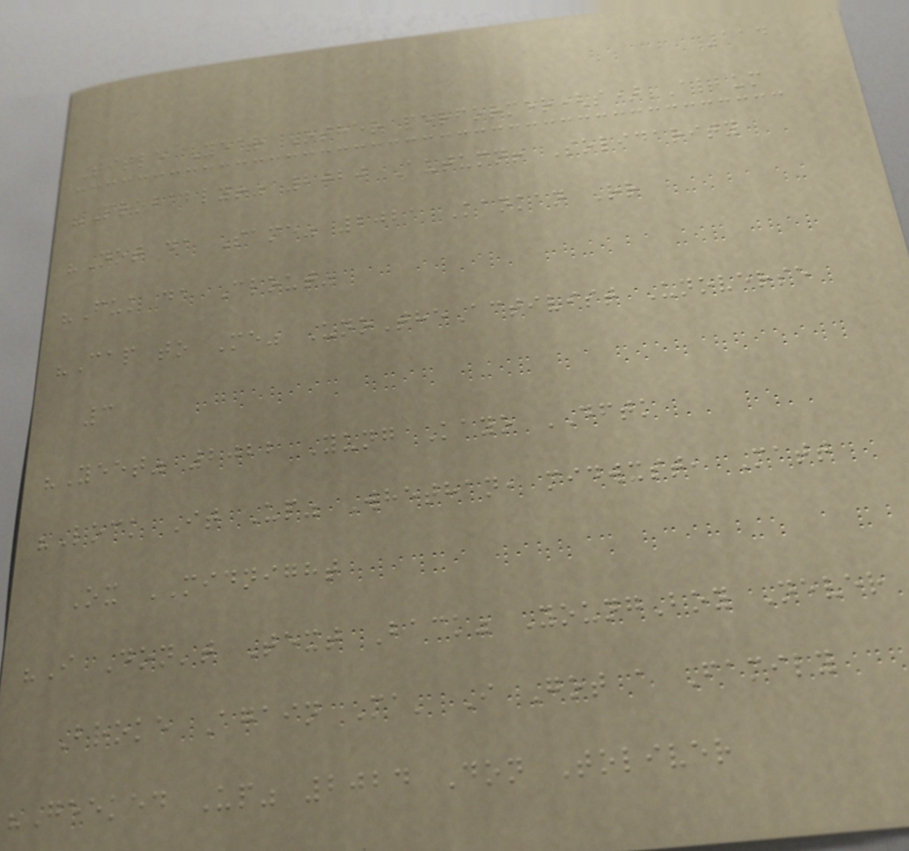114
Title Year Other performer(s) Album
"Probably!" 2020 Autumn! Solidarity
"Not da Same" 2021 Kankan Rr
"Fuk da Clout"
"Cap to Me" UnoTheActivist Unoverse
3
"Yeet" 2022 Yung Kayo DFTK
"Lock It Up" Whethan, midwxst, Matt
Ox MIDNIGHT
"I Don't Text Back" YoungBoy Never
Broke Again Ma' I Got a Family
"Geeked Up" 2024 Don Toliver
